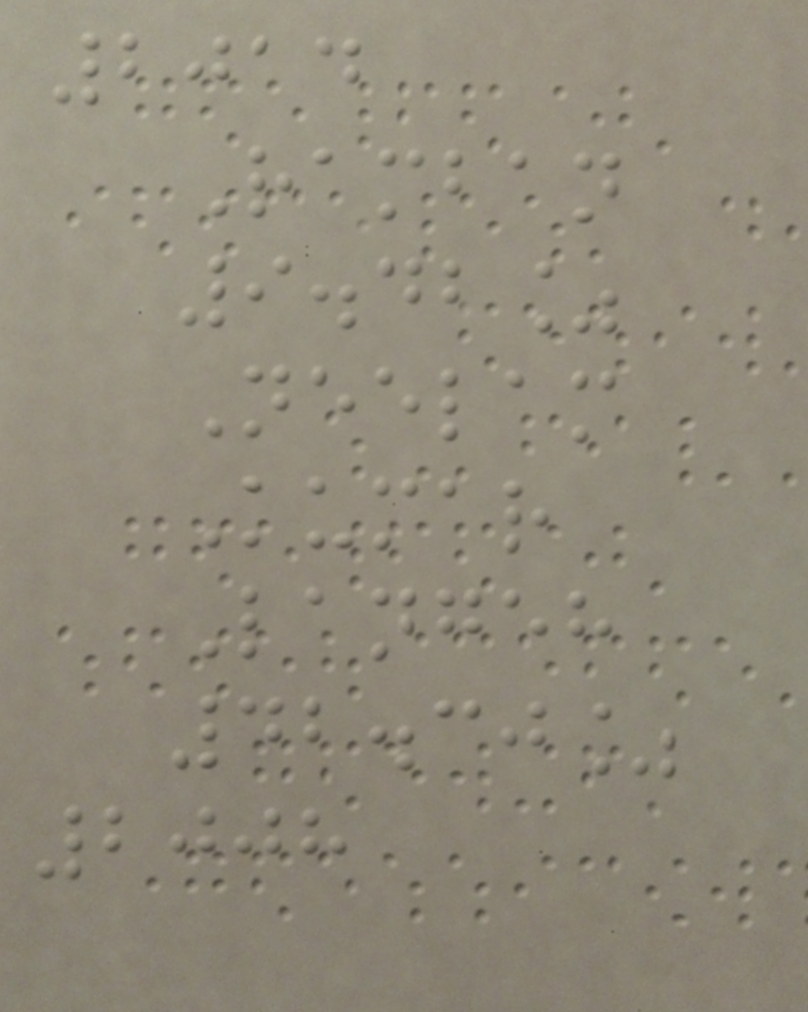2014
Ramban
9.42%
Neelam
Kumar
Langeh
42.30%
2008
